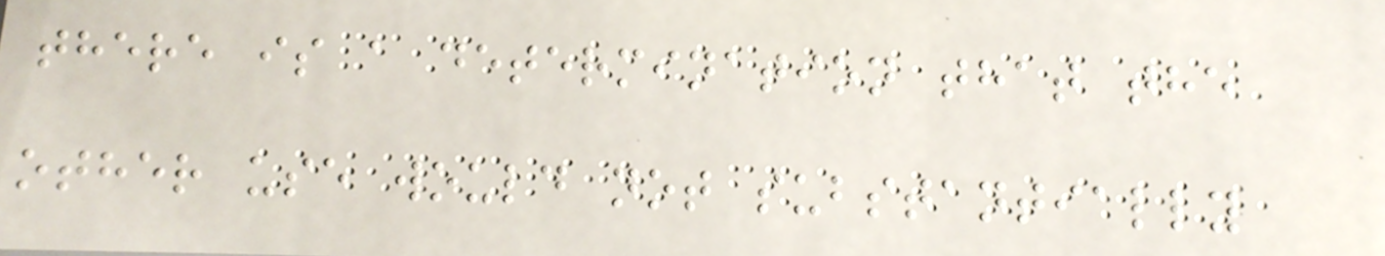there is a determination that the
other use would not substantially
